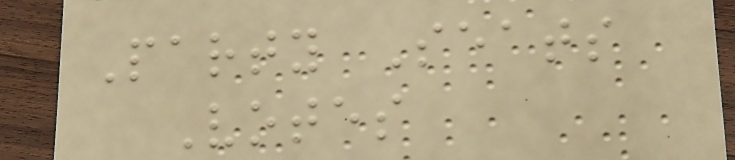Party Seats
Votes
